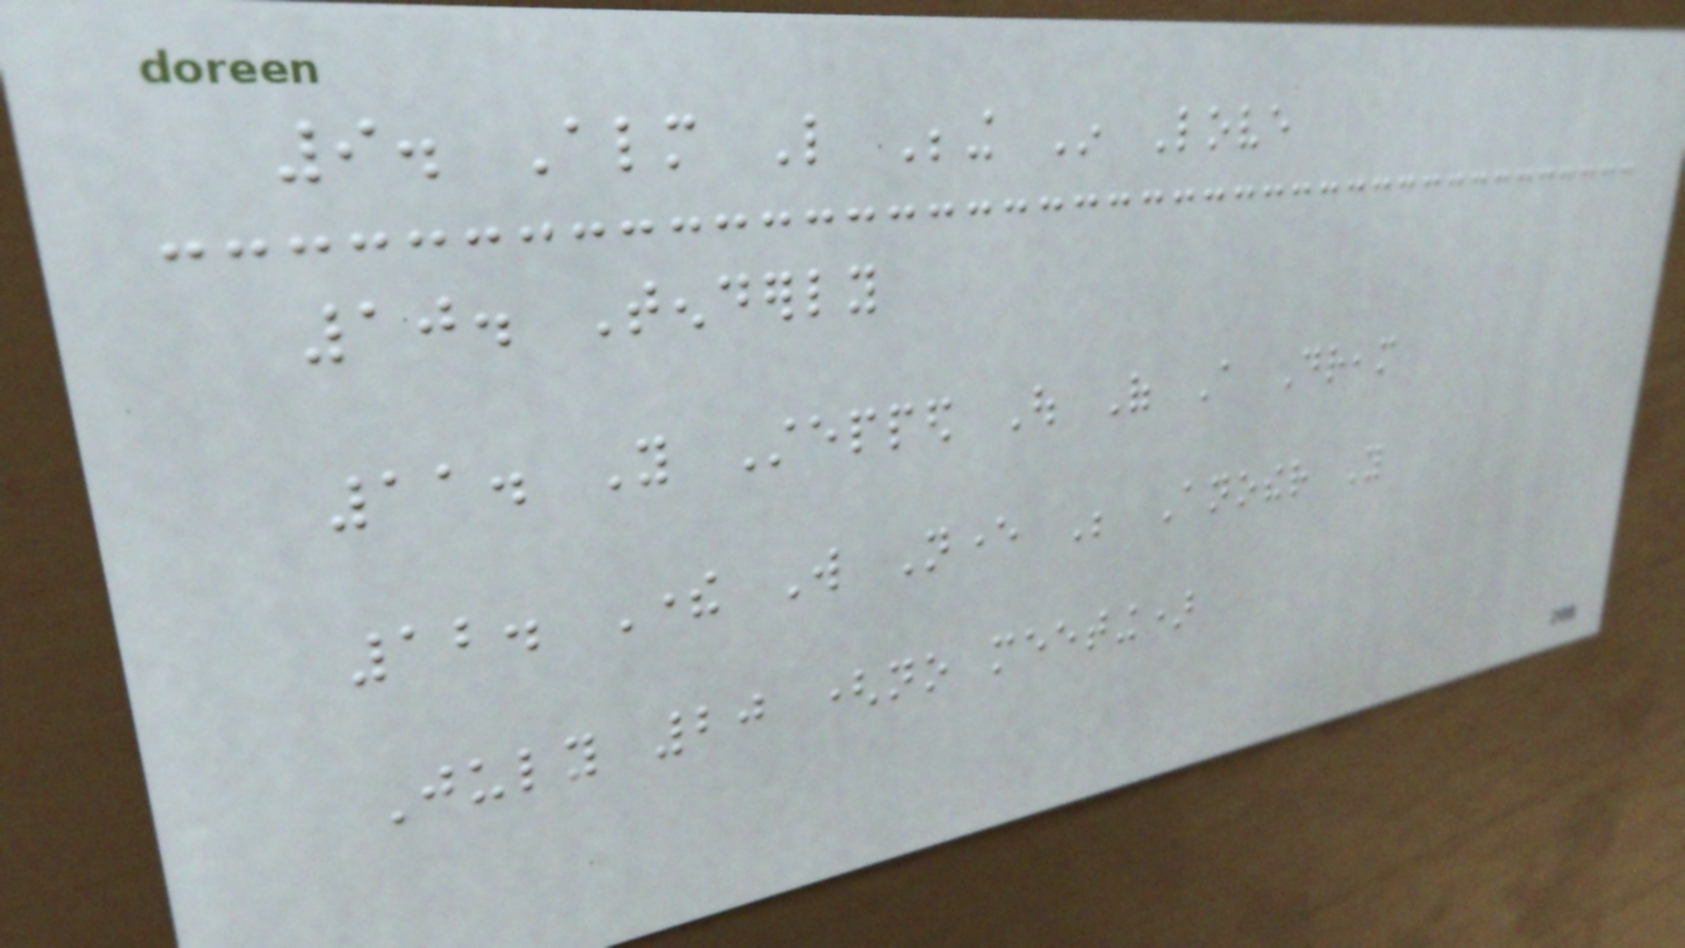9. Almost Like Being In Love
10. Tenderly
11. You Stepped Out Of A Dream
12. There Will Never Be Another You
July 20 (no meeting)
